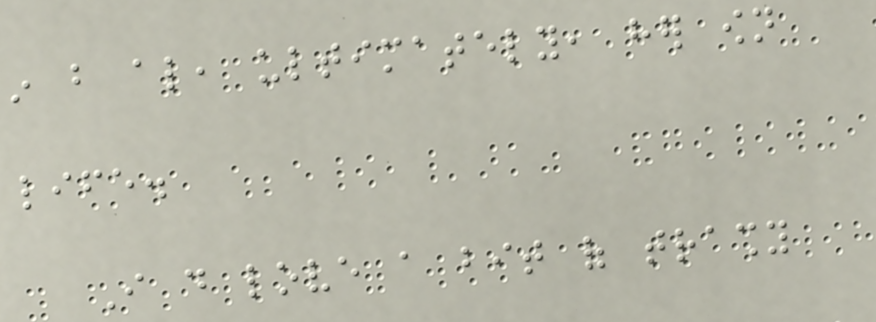in but also, ultimately, her own
life.
I do love a bit of trashy
